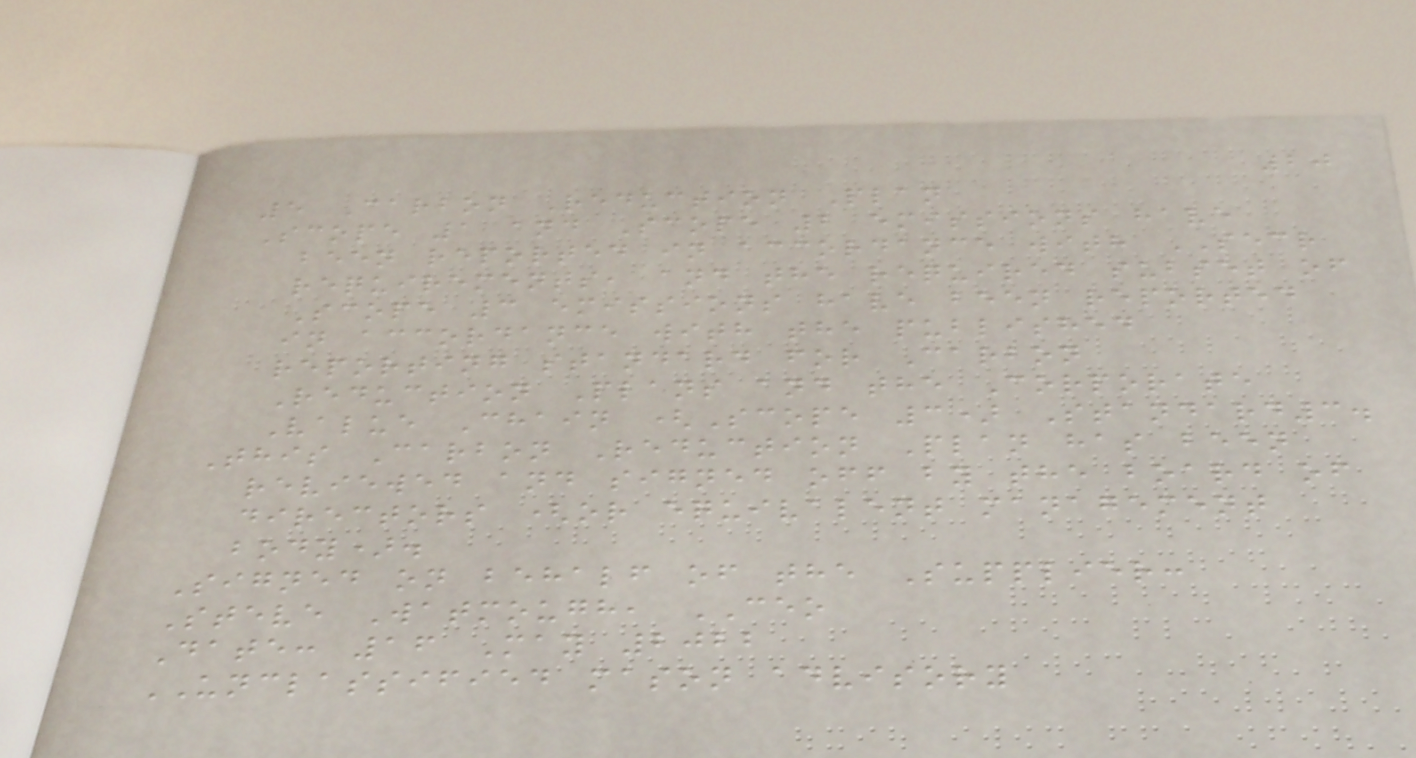20
5 Carbon Reduction Plan
Scope 1 and Scope 2 emissions have
been reported in accordance with SECR
requirements, and the required subset of
Scope 3 emissions have been reported
in accordance with the published
reporting standard for Carbon
Reduction Plans and the Corporate
Value Chain (Scope 3) Standard3.
This Carbon Reduction Plan has been
reviewed and signed off by the board of
directors (or equivalent management
body).
Signed on behalf of the Supplier:
Steve Watmough, CEO
Date: 16 May 2022
UNCLASSIFIED mason advisory
